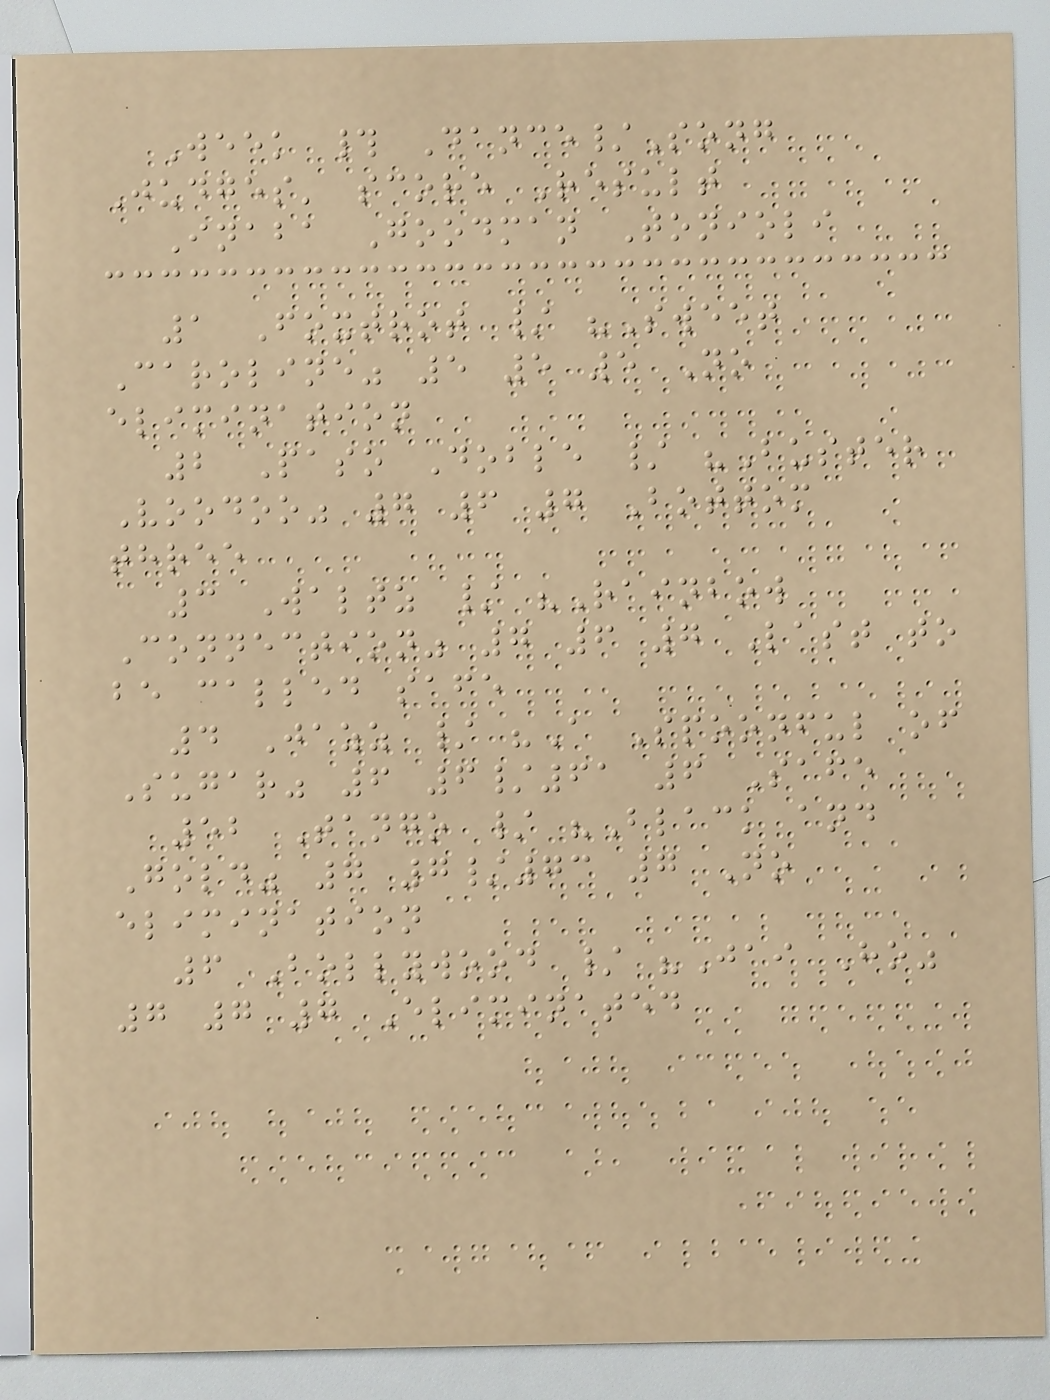Week # Dance/Song
Judges' score Result
Inaba Goodman Tonioli
1 Foxtrot / "Sweet
Caroline" 5 5 5 No
elimination
2 Paso Doble / "Buster
Voodoo" 7 6 7 Bottom
three
3 Waltz / "Rainbow
Connection" 7 6 7 Last to
be called safe
4 Jazz / "A Spoonful of
Sugar" 6 6/61 6 Safe
52 Tango / "Black and
Gold" 7 7/73 7 No
elimination
6 Bollywood / "Jai Ho"
7 7 7 Eliminated
